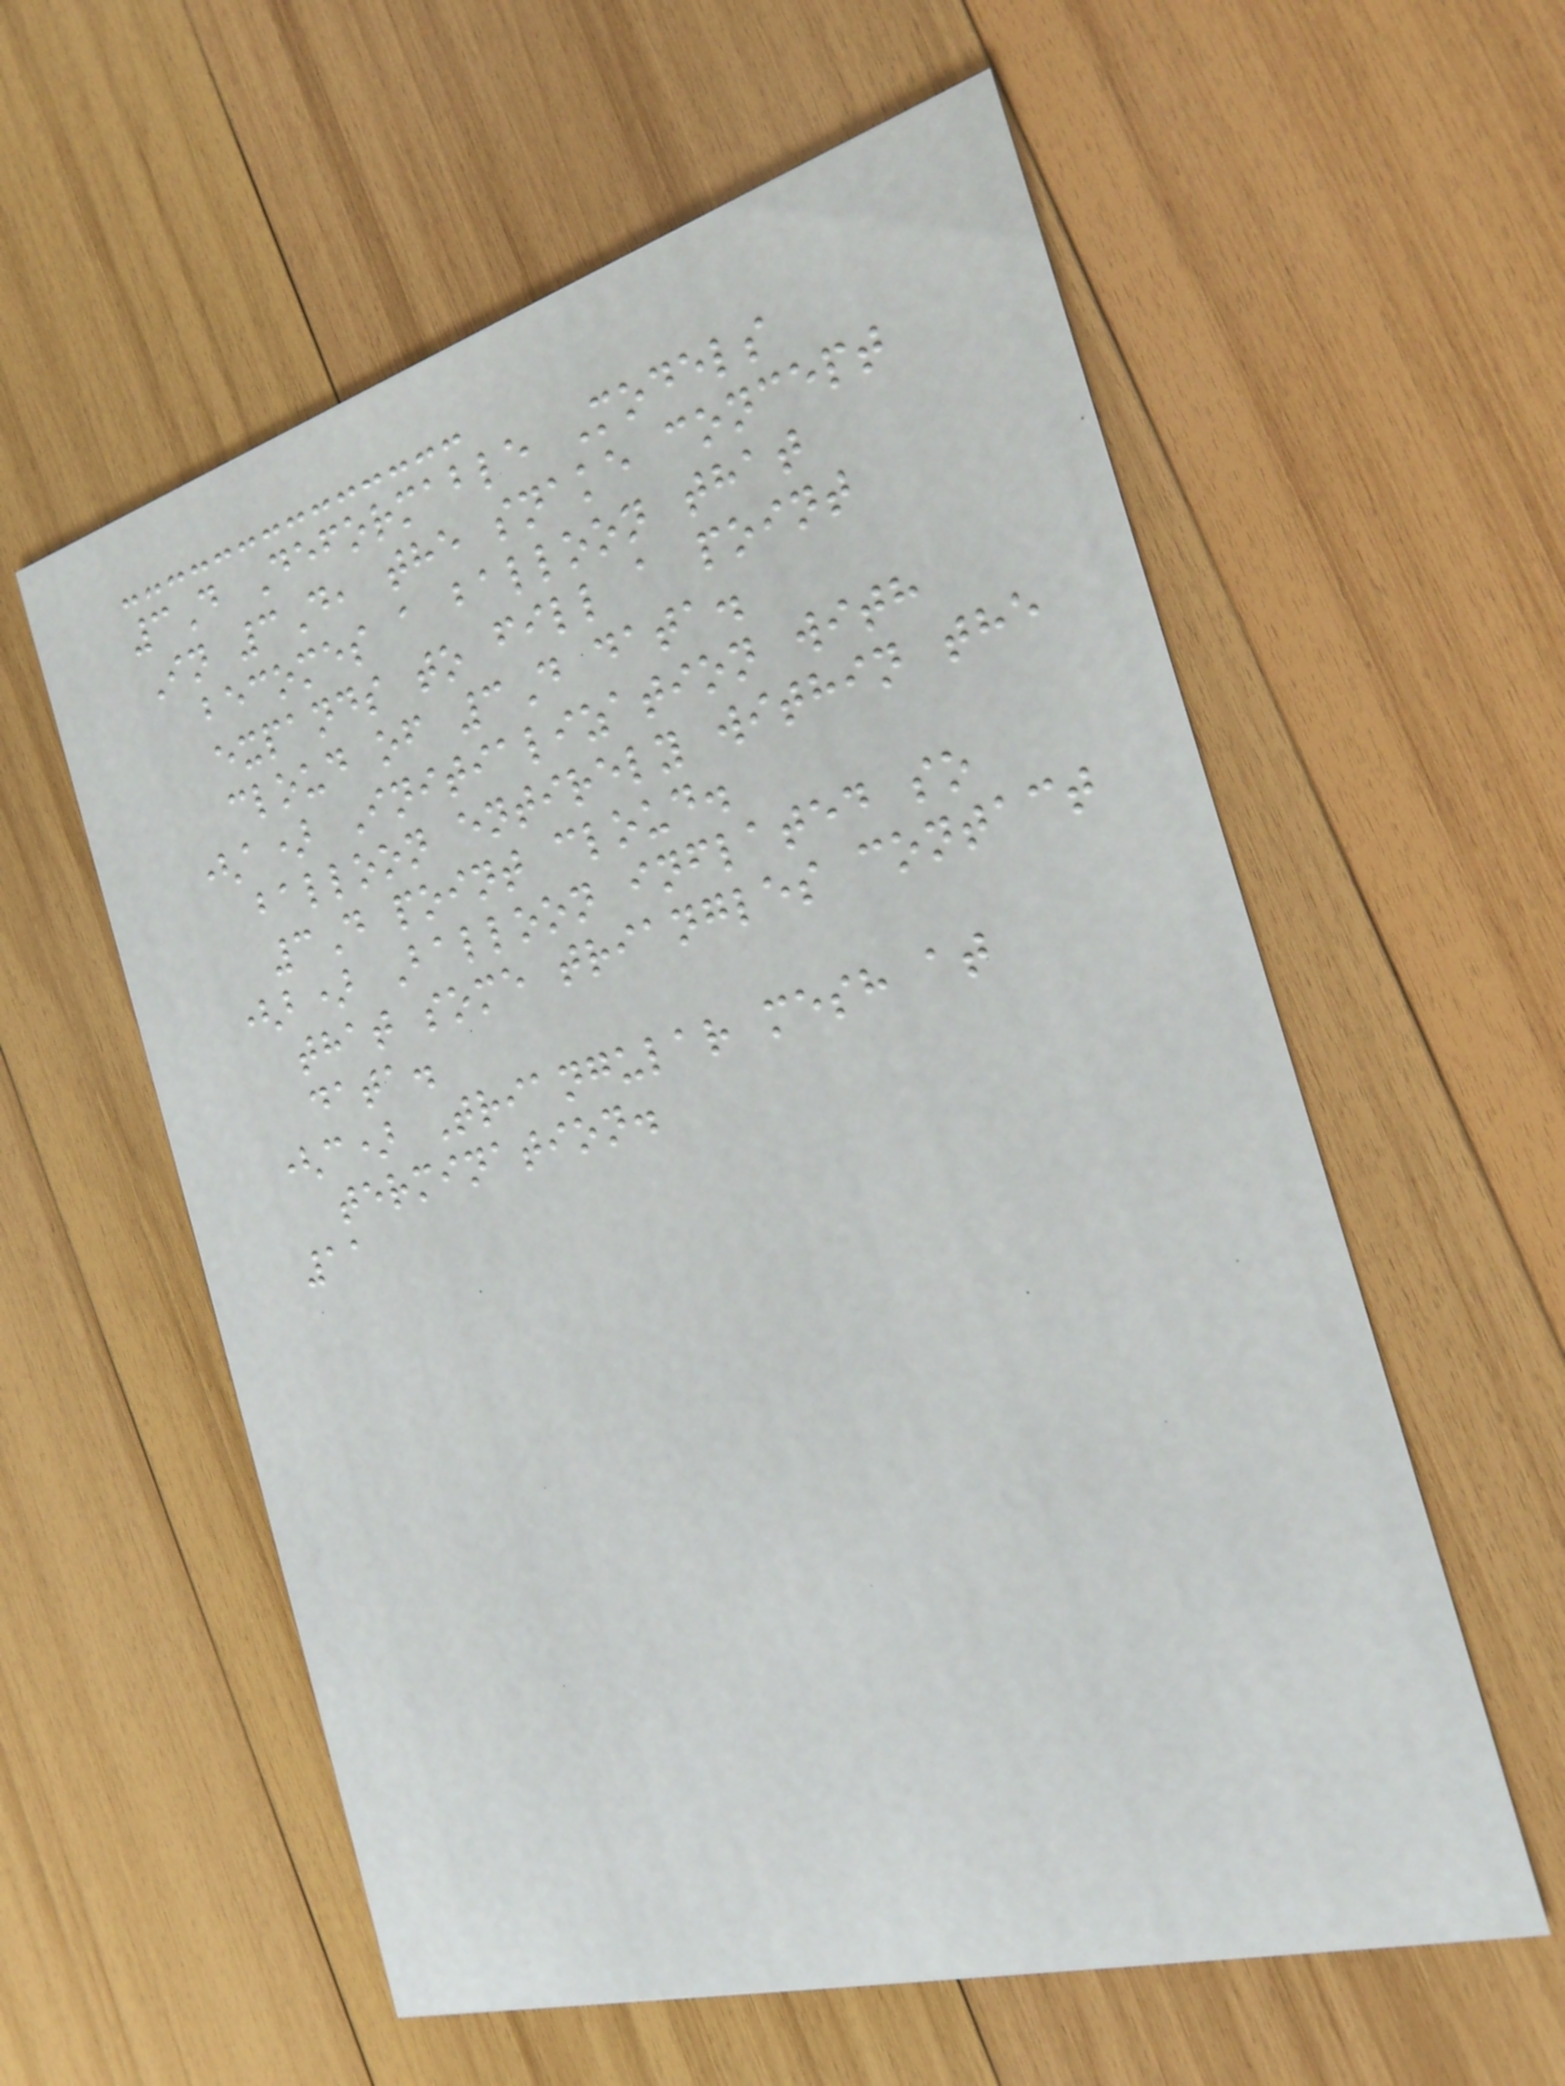3D Deformable Models
In 3D, the snake concept
becomes a balloon that
expands to fill a point
cloud of 3D data.
(a) Initialization with
balloon entirely within the
3D point cloud.
(b) Balloon inflated so
that some triangles contact
data.
(c) Triangular mesh at
termination.
11
